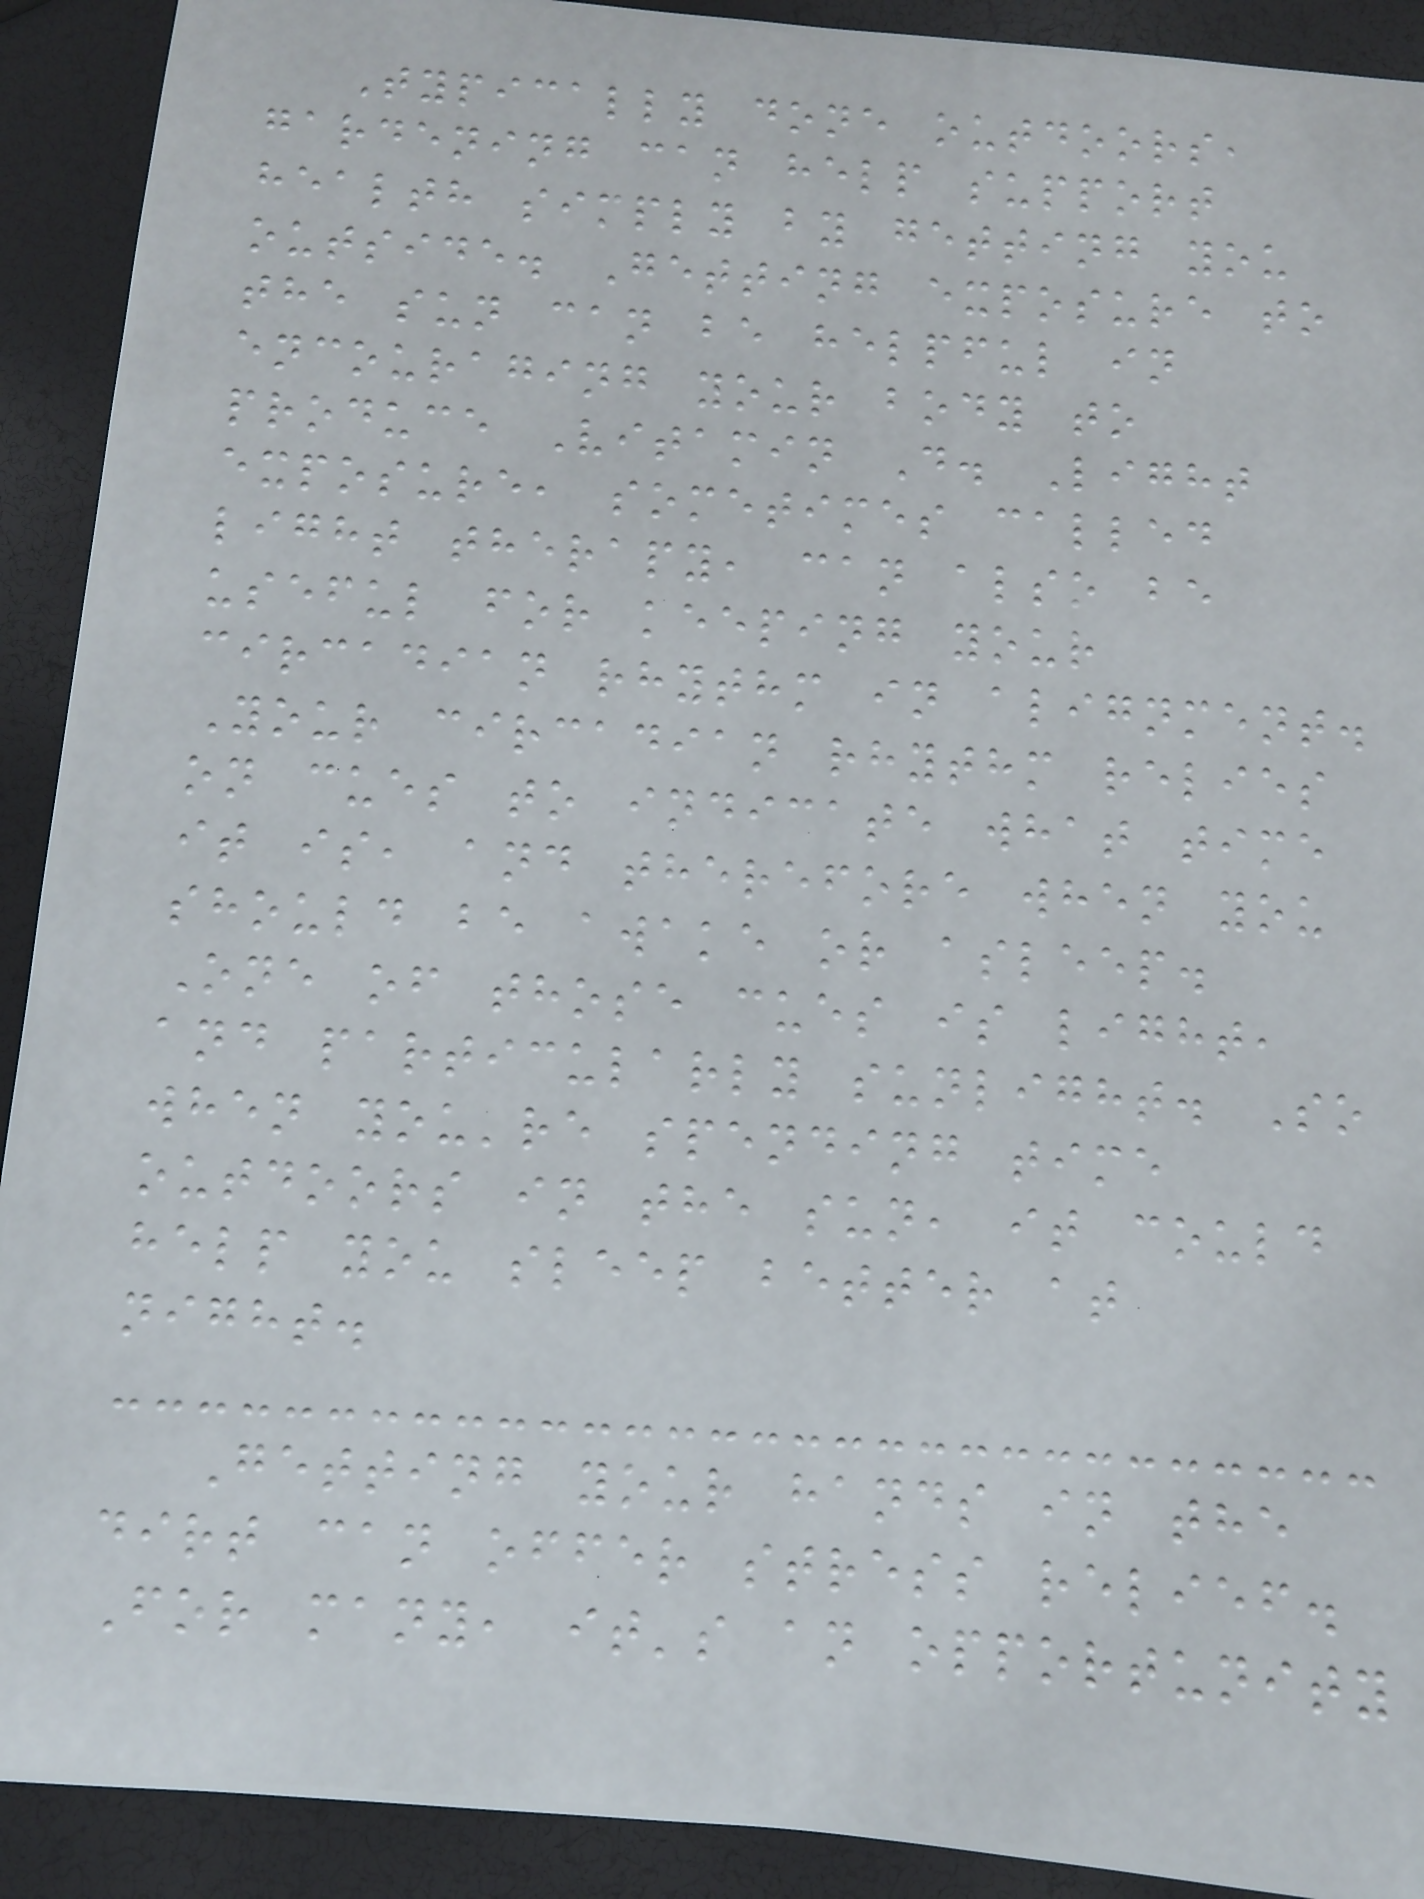Typically done outdoors,
gardening can help support
health simply by getting you
outside. Getting exposure to
the sun can be helpful in
encouraging your body to
produce Vitamin D. Light
exposure, sometimes called
light therapy, can also be
useful for keeping your
circadian rhythm in alignment.
Your circadian rhythm relies
on cues to indicate what time
it is, and therefore when you
should be awake or asleep.
One of those cues is light,
and particularly sunlight. So
when you're spending time
outdoors in the sun, it could
help you sleep better at
night.
Getting your hands in the
dirt can offer stress relief.
For many, it's an opportunity
